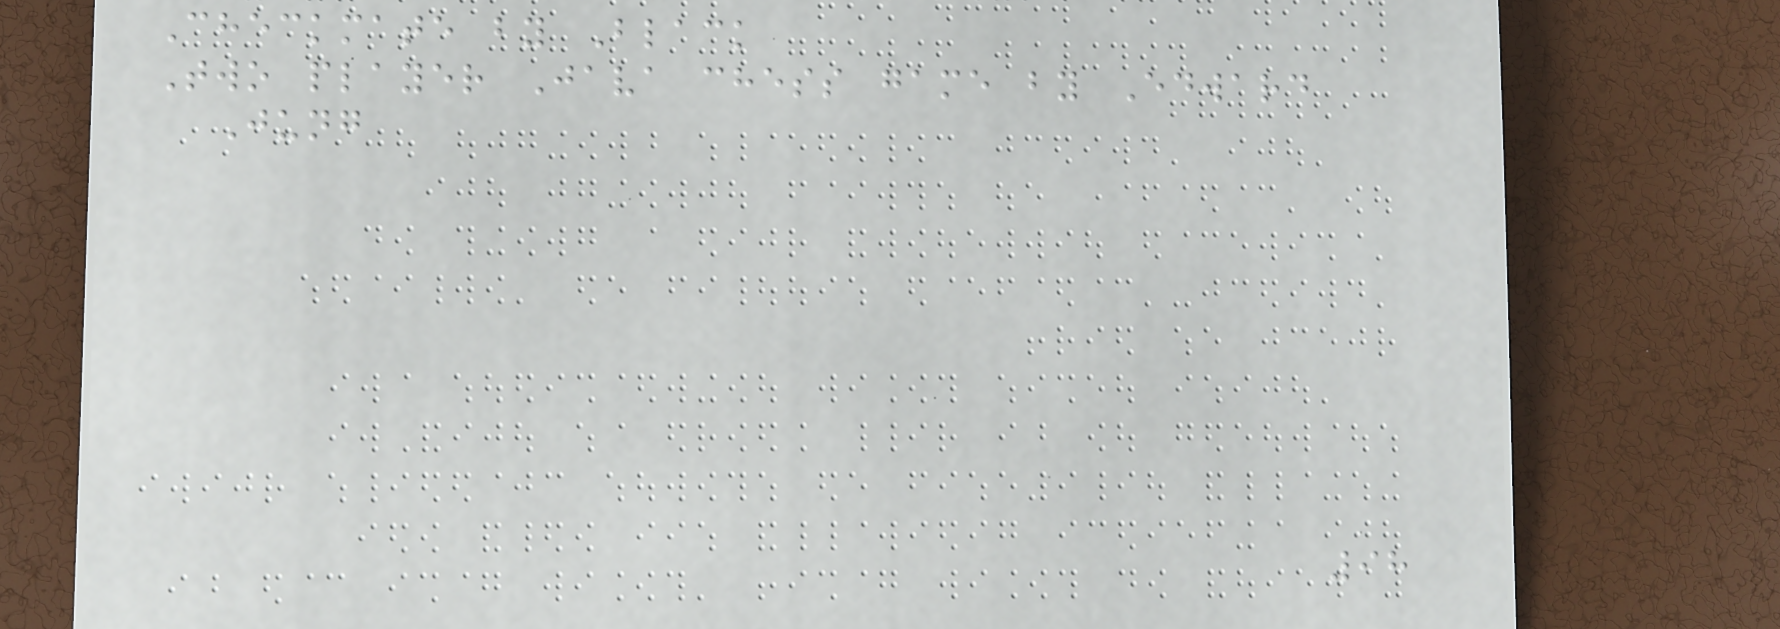Checkmate by Black
Two player Java chess game by Edward
Jung
98
